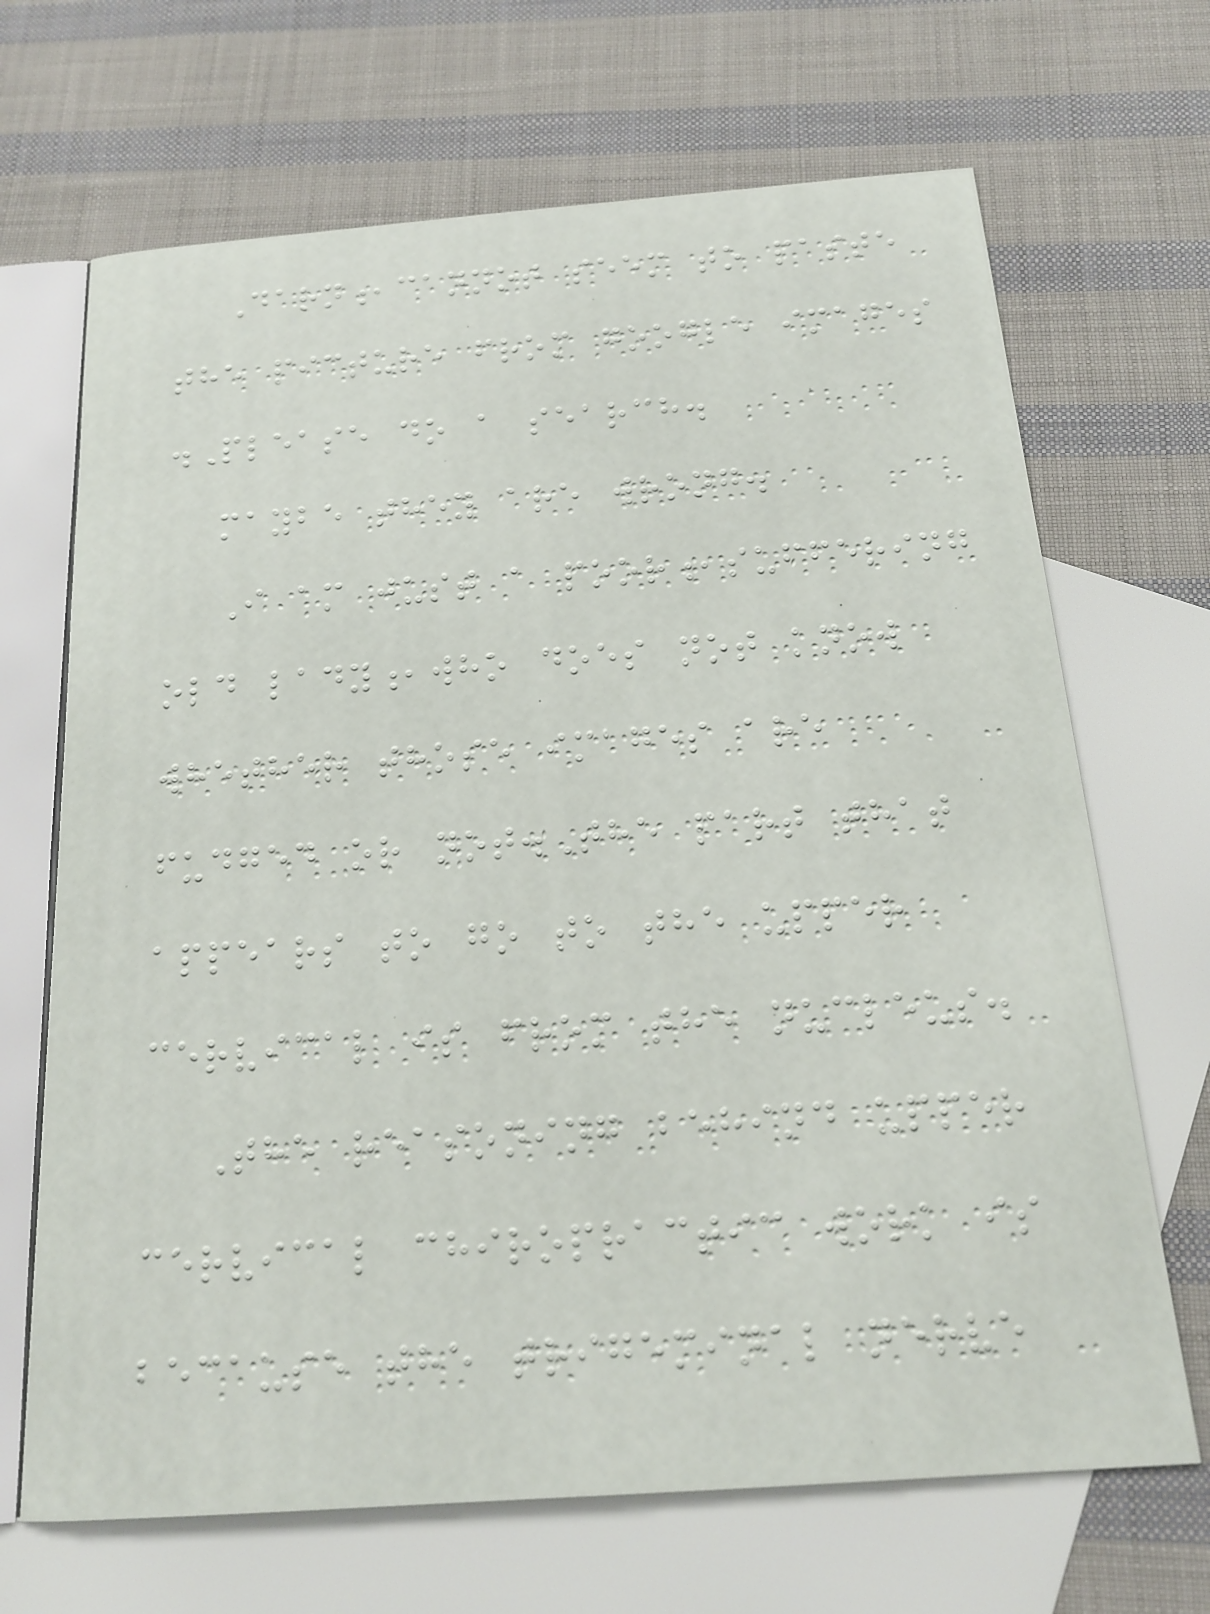Darn,cannot seem to paste
the picture from google images
.Please do a search.
maybe they are wrong.
I am just a poor,suffering
old lady,who does not know
whether those images are
fudged or not.The part that
appears to go to the upper
cervical is from the nucleus.
The reasoning behind upper
cervical chiropractic work is
because the trigeminal nerve
